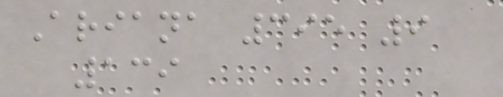Ariana 395 9
139
